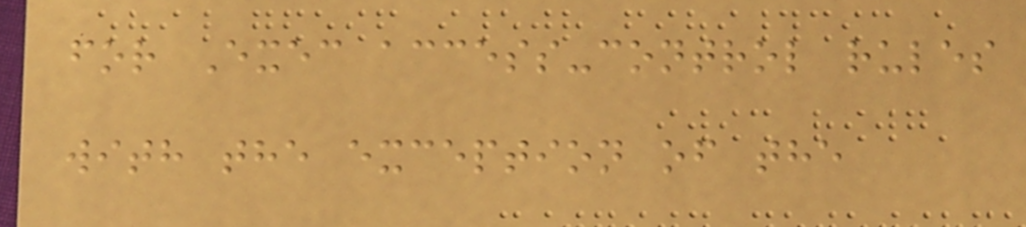for Exec access-control rules
with the exception of the
